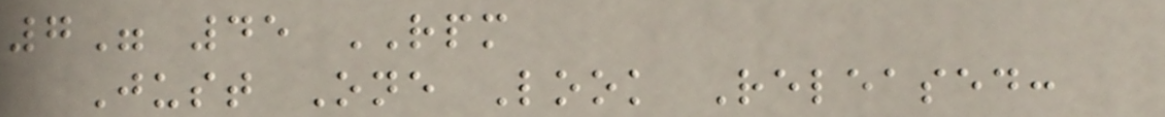7" 45 RPM
Just One Look Released:
